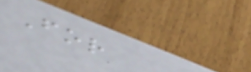For
